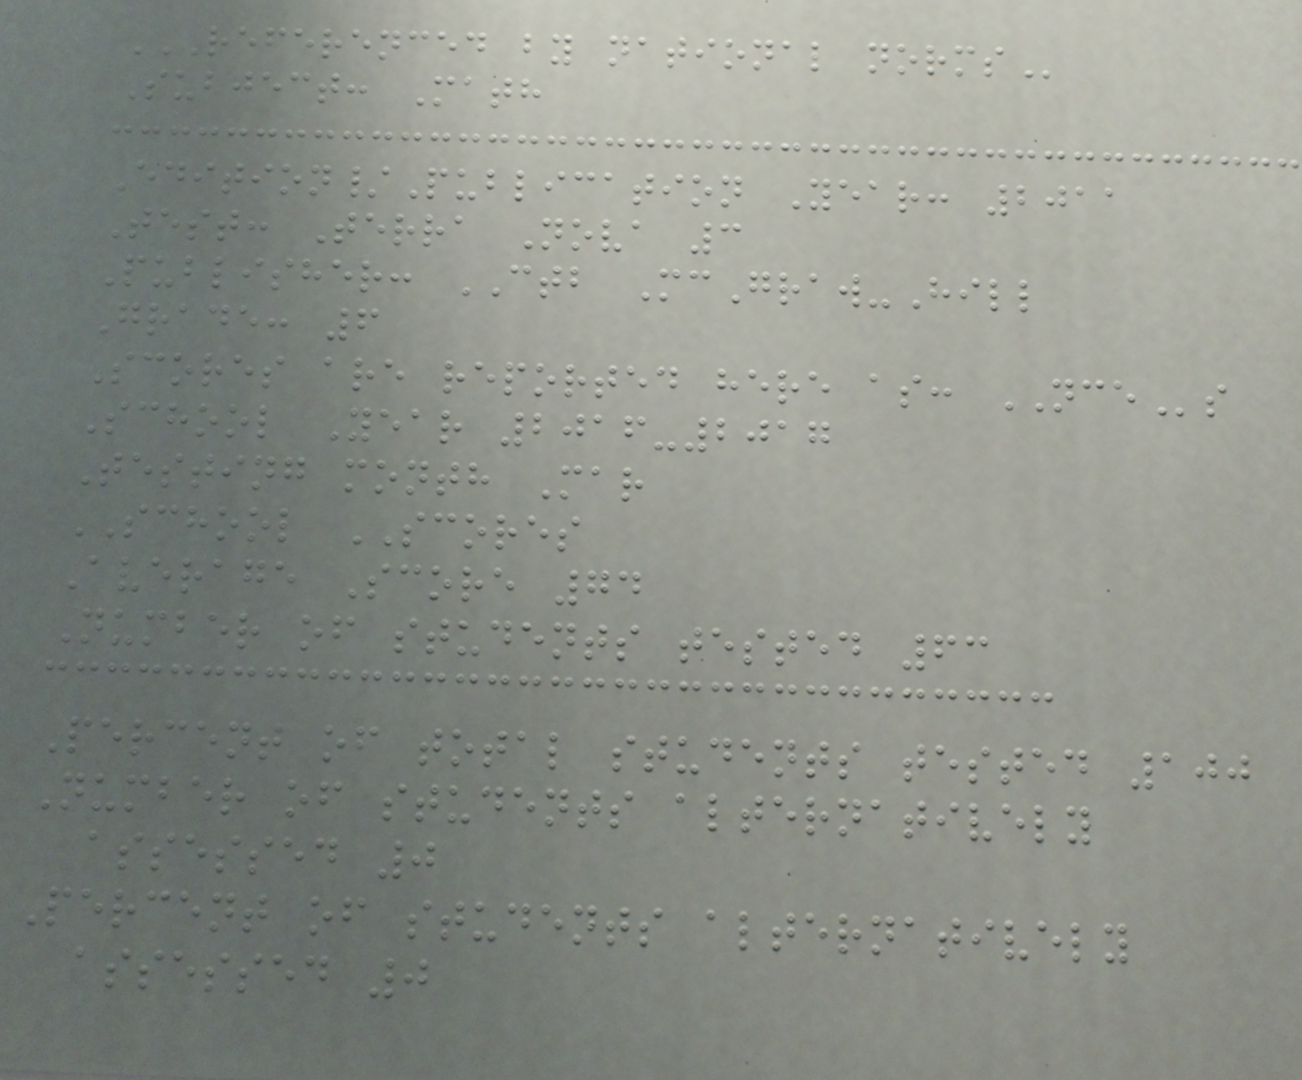REFERENCED BY NATIONAL NORMS
Subject: Math
Edition/Publication Year: 2011
Test: Terra Nova 3
Publisher: CTB McGraw-Hill
Grade: 6
Scores are reported here as: NCEs
School Year 2016-2017
Testing month Mar
SCHOOL SCORES
Average Score 74
Number of students tested 63
Percent of total students tested 100
Number of students alternatively
assessed 0
Percent of students alternatively
assessed 0
